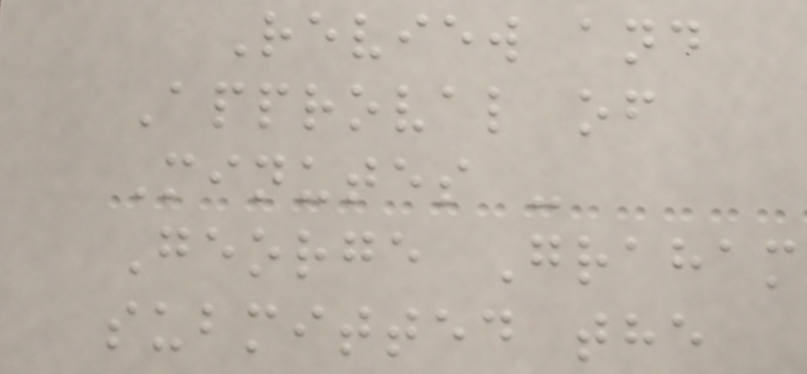Review and
Approval of
Minutes -
George Graham
submitted the
